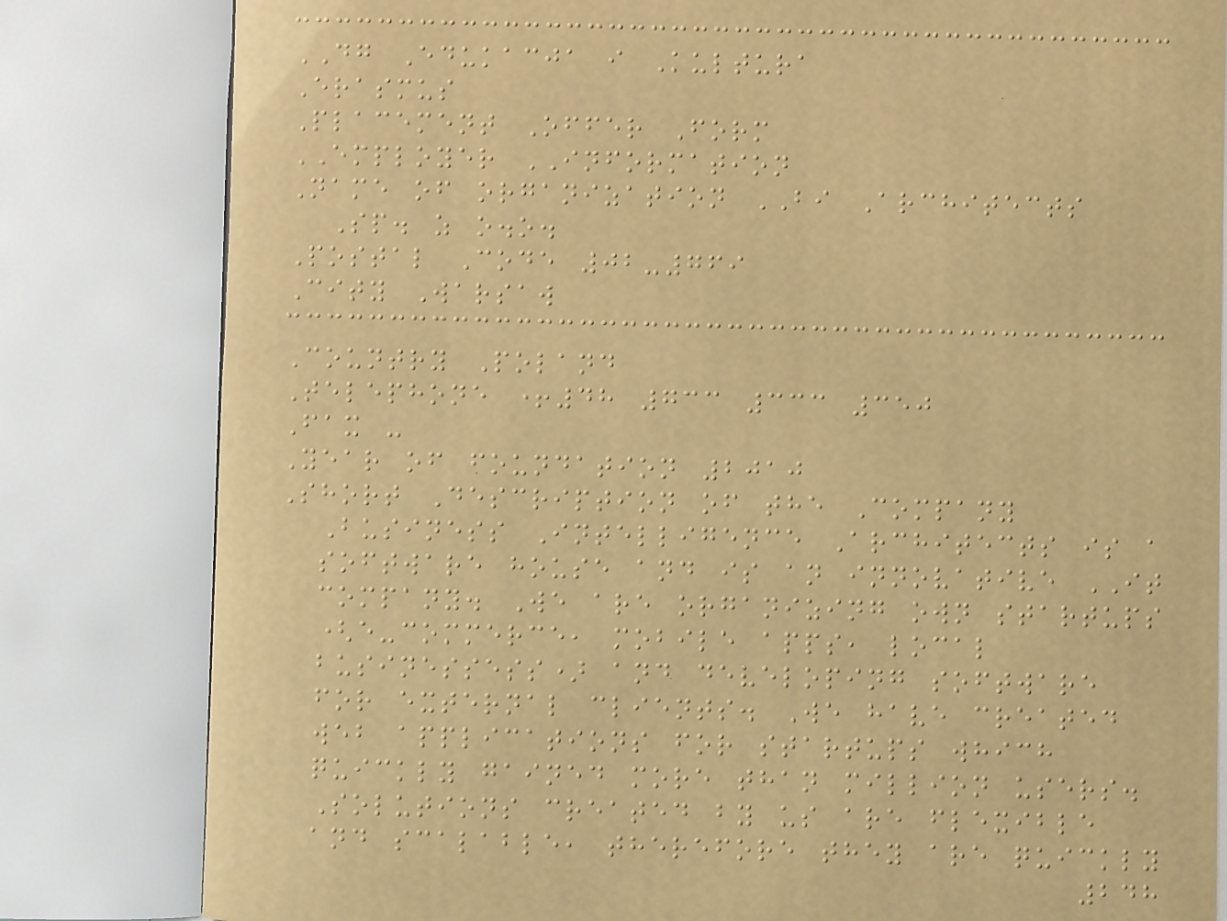DG Edukacja i Kultura
Erasmus
Placement Offer Form
EMPLOYER INFORMATION
Name of organization BI Architects
Sp. z o.o.
Postal Code 02-769
City Warsaw
Country Poland
Telephone +48 733 333 350
Fax -
Year of foundation 2010
Short Description of the Company
Business Intelligence Architects is a
software house and is an innovative IT
company. We are organizing own startups
(e-commerce, mobile apps, local
businessess) and developing software
for external clients. We have created
web applications for startups which
quickly gained more than million users.
Solutions created by us are flexible
and scalable, therefore they are quickly
248
